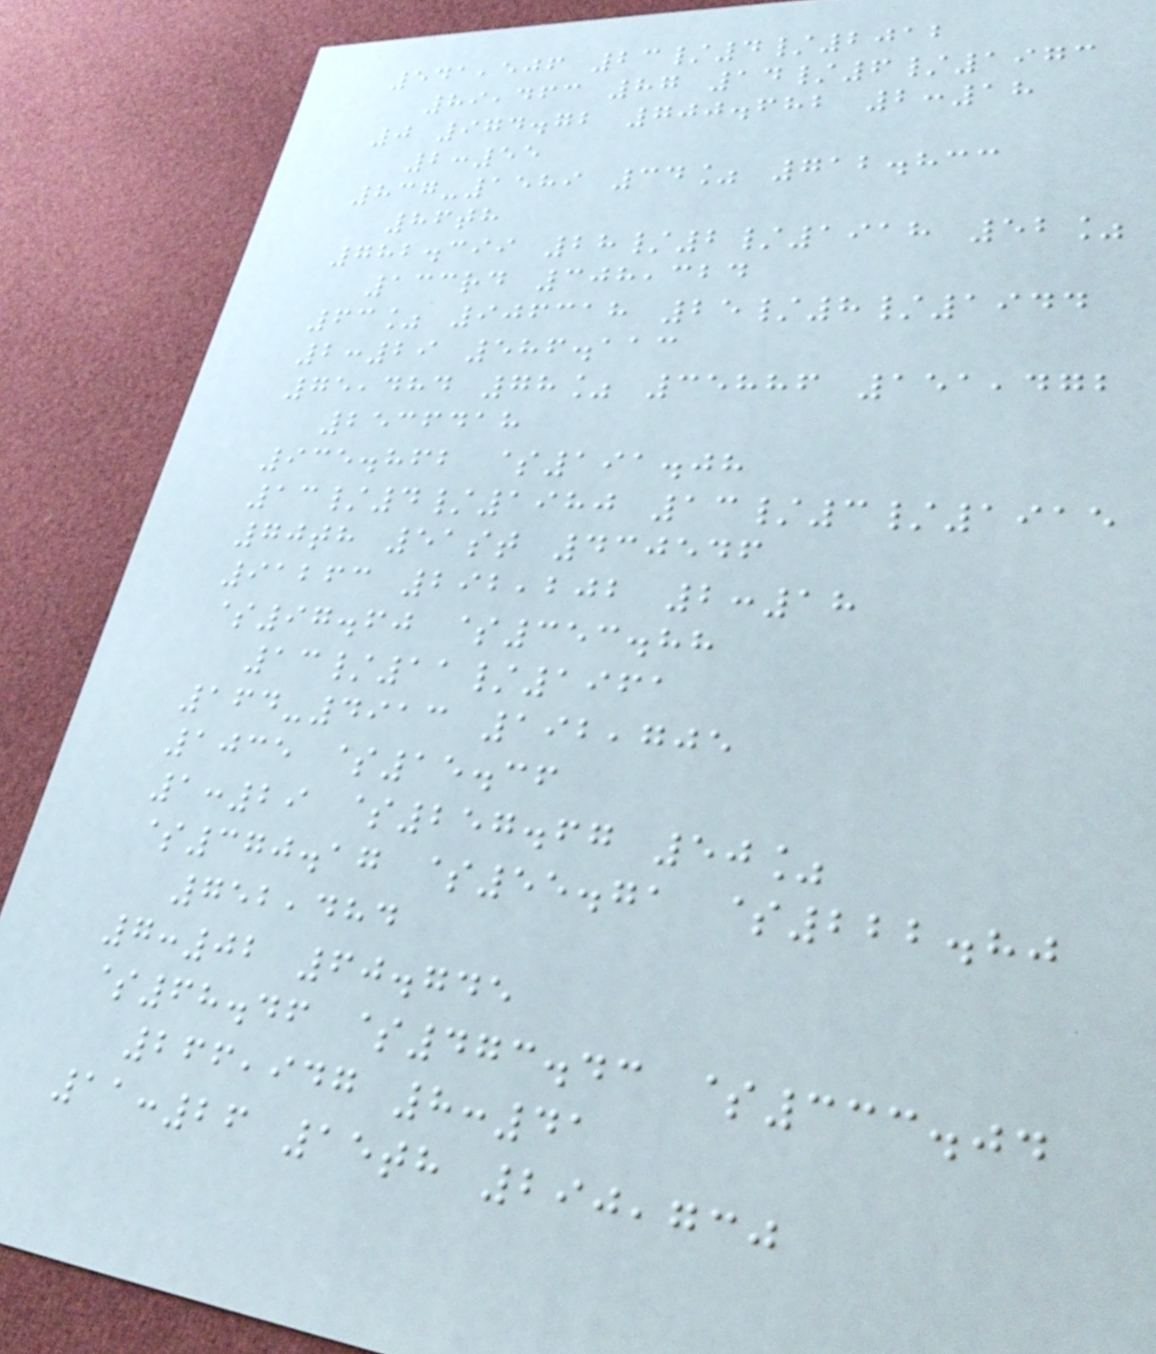541,506 23/4/2012
89,463 87 14/6/1973
0 974.72 700.682 2:18
2:55
837-1589 34% 712.833
86th
782.399 28/2/1918 52%
133rd 308,324
63% 906318 25/8/1944
2:29 586.113
75,484 78% 35886 151,472
2536418
935.862 $191.08
13/4/1980 13/3/1915
70th 51st 430546
91263 292,202 2:18
$97.60 $353.88
13/11/1961
164-4913 192,705
1035 $15.36
1:29 $257.67 50%
$370.17 $55.71 $222.80
752,484
7:02 60.745
$68.46 $473.43 $333.04
266,947 8:41
11:26 15th 290,730
